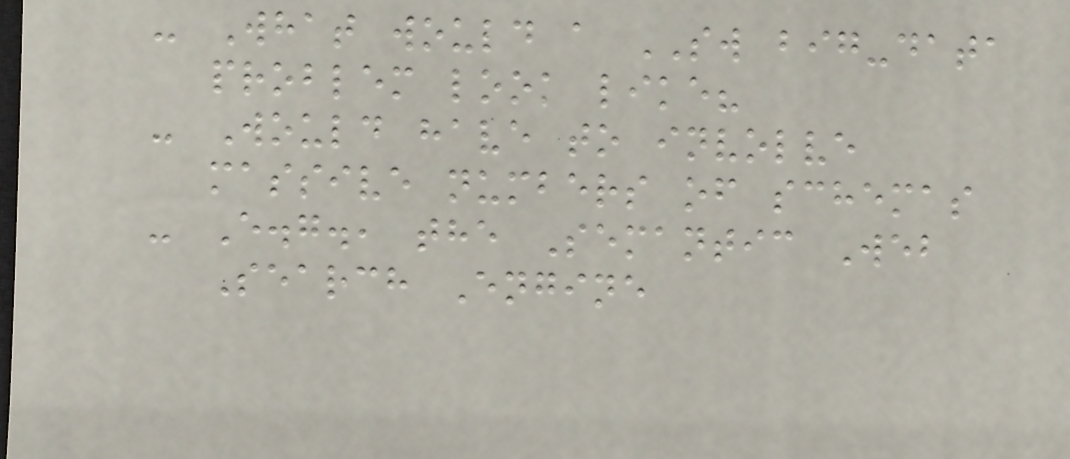- What would a SW big-data
problem look like?
- Would have to involve
massive numbers of schemas
- E.g., the Semantic Web
Search Engine
